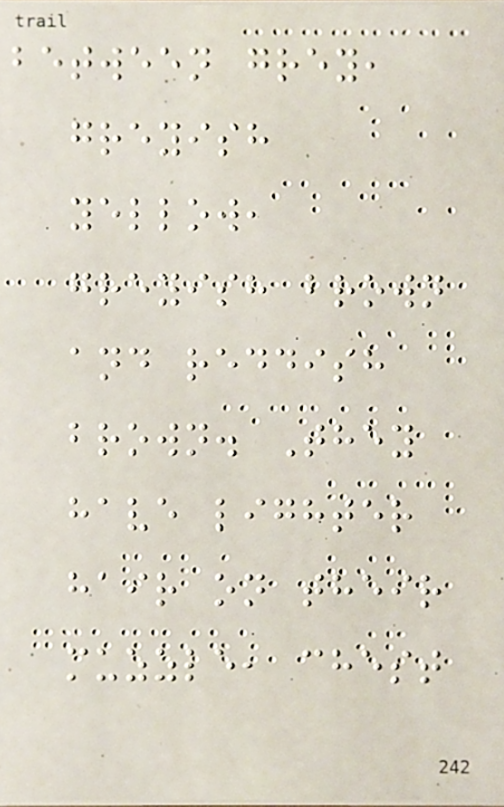between grey,
greyish
yellow,
greyish brown
and reddish
brown. They
have lighter
hair on their
muzzle, chest
